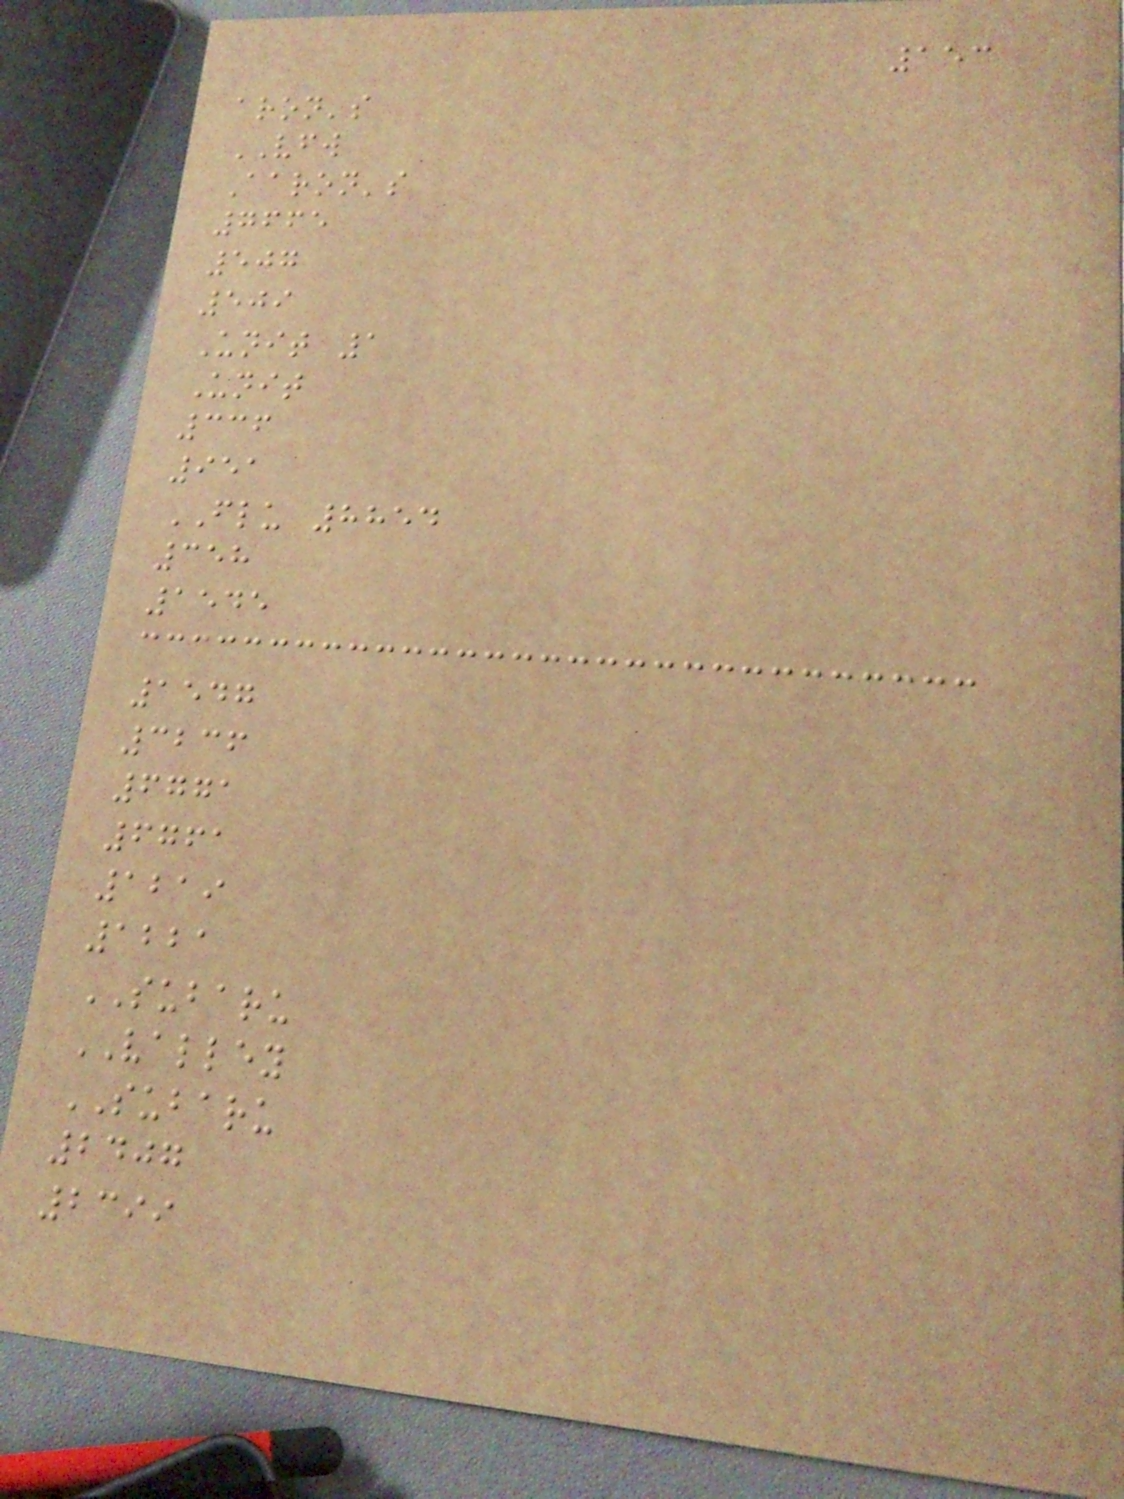153
aron's
VFW
Aaron's
7665
507
509
Unit 1
Unit
336
951
FLU 8854
358
1545
1547
3236
6771
6761
1219
1221
SUBARU
VALLEY
SUBARU
2407
2399
